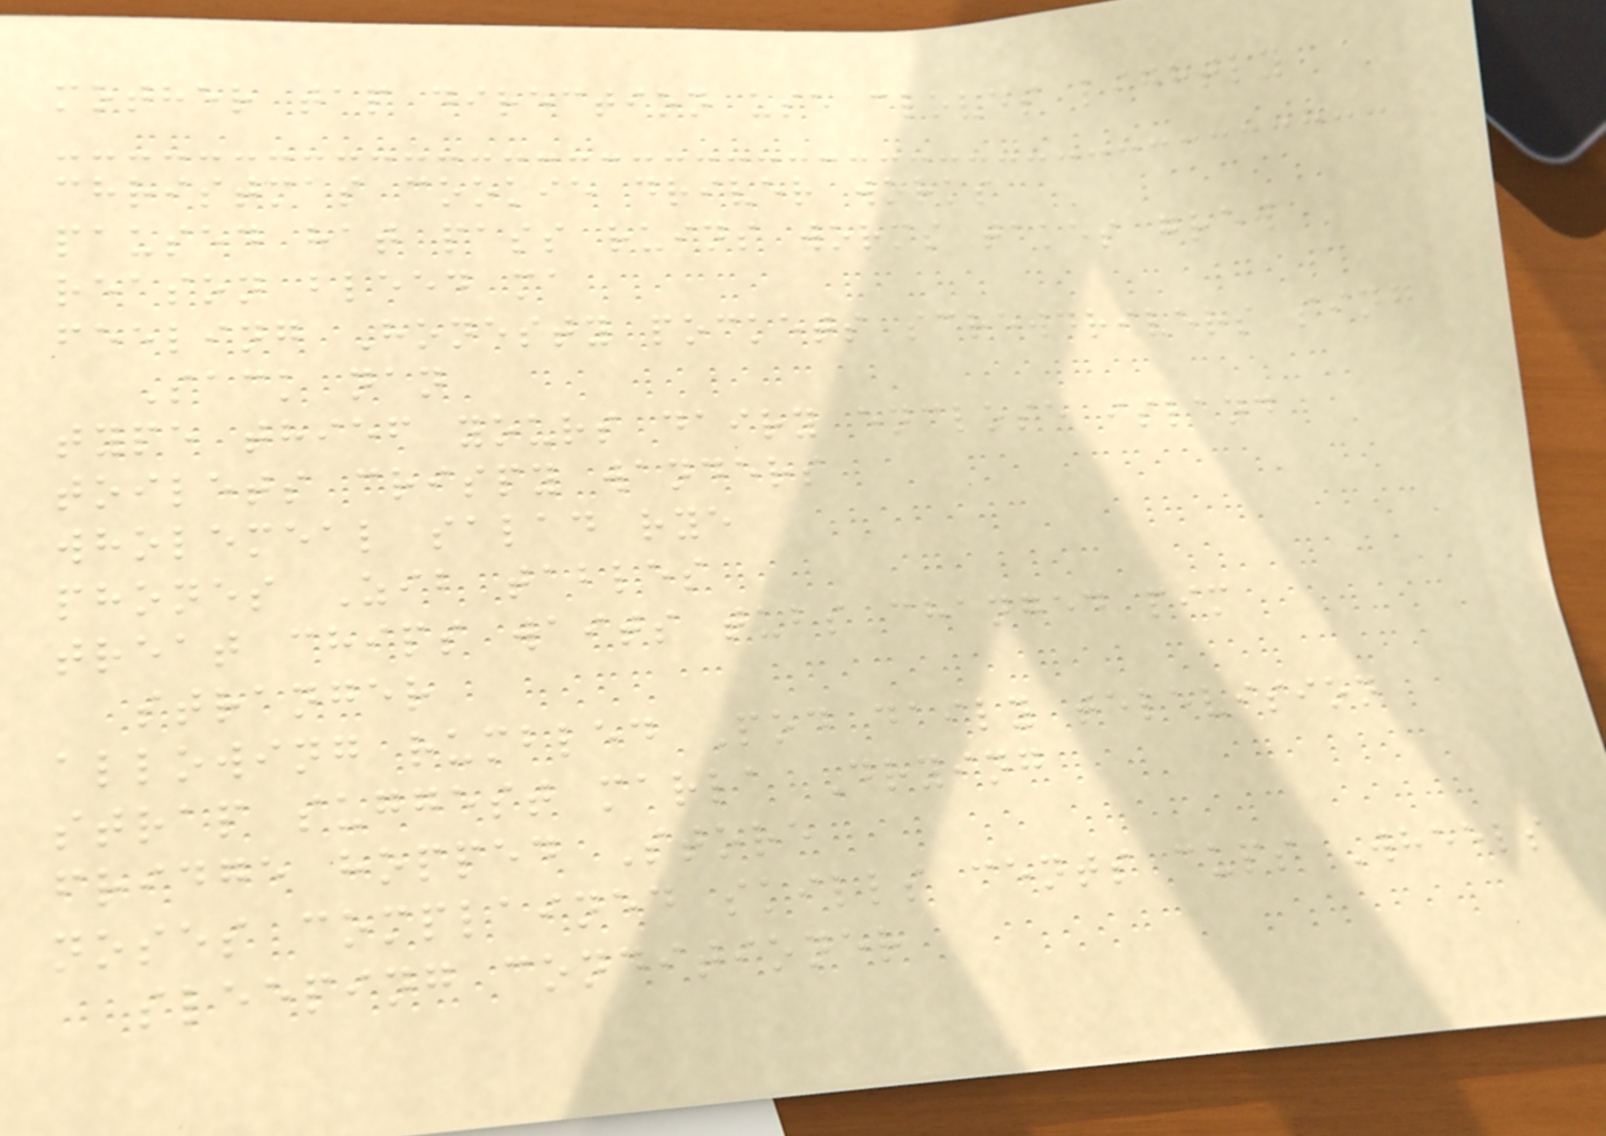mother tap direction use cloves lightly
christmas cookie driver works
paused hat pass ruins worms takes grew
reason bleed ma
feeling Honesty pockets screwdrivers sing
Sack nan
type thief yours dairy enclose island
toilets crispy wanders
wholemeal salad rye
phones Zib tables
treat chips waits tubs changed pim
stranger
allowing rumbled Pod daily television
strap suggest marla Drying
fridge hopped Store
noses complained skills cents cups Wheels
sleeping conditioner
